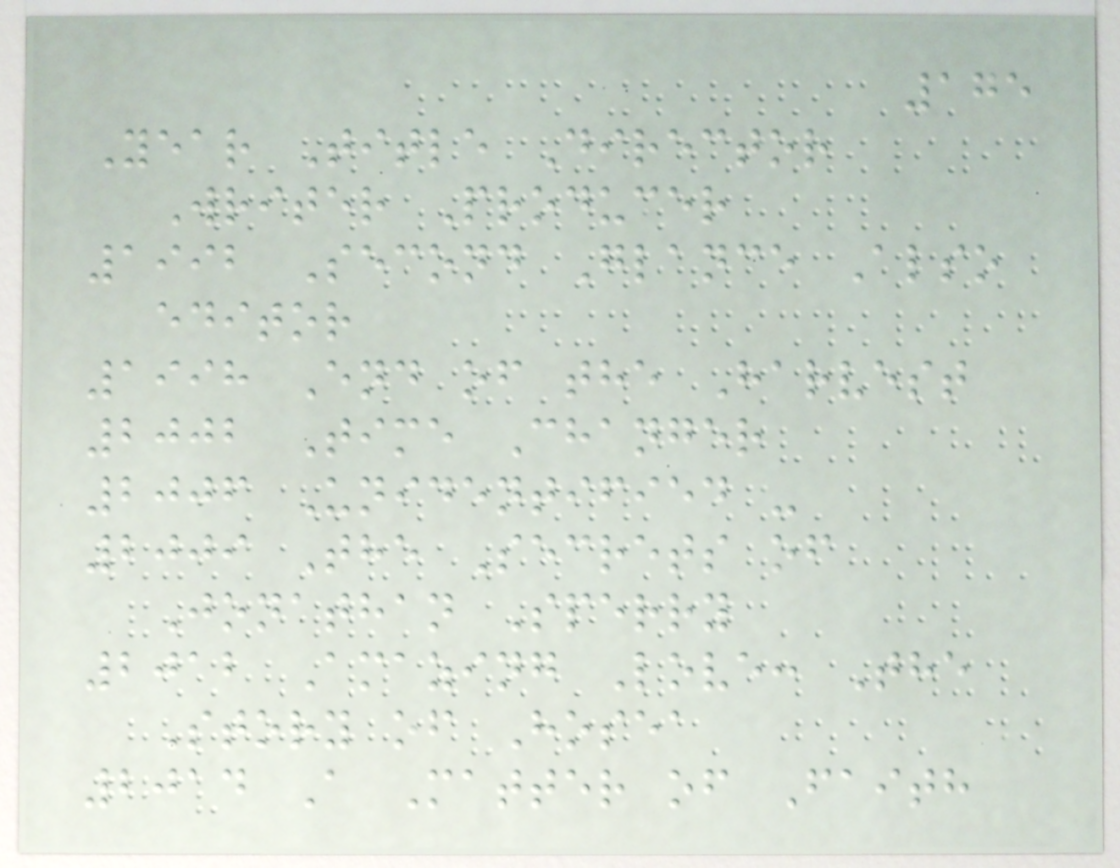175
Year Title Director
Writer Producer
1992 Second Glance Also
editor
1998 End of the Harvest
2002 Time Changer
2006 Unidentified -
2009 The Secrets of
Jonathan Sperry
2012 Amazing Love: The
Story of Hosea
2014 A Matter of Faith
